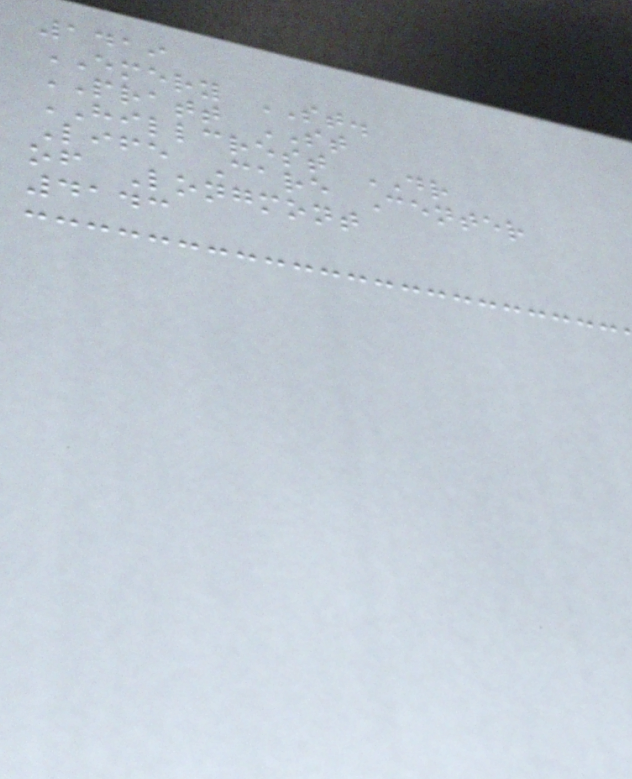1419
EMERY ST.
PRATT ST
HILLCREST DR
Life Care Center
of Longmont
4143
